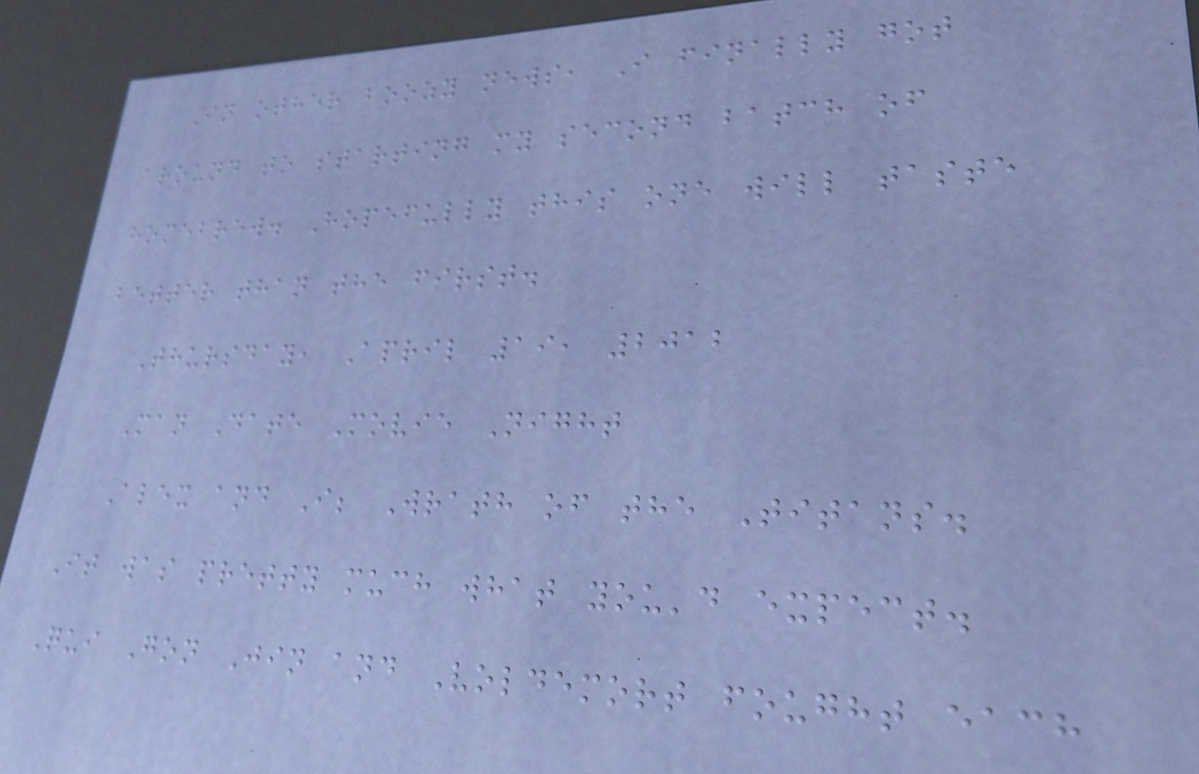In other boozy news, I finally got
around to starting my second batch of
homebrew. Hopefully this one will taste
better than the first.
Thursday, April 19, 2012
Man Date Movie Night
Alex and I; Wrath of the Titans.
It was pretty much what you'd expect.
Qui Gon Jin and Voldemort fought each
